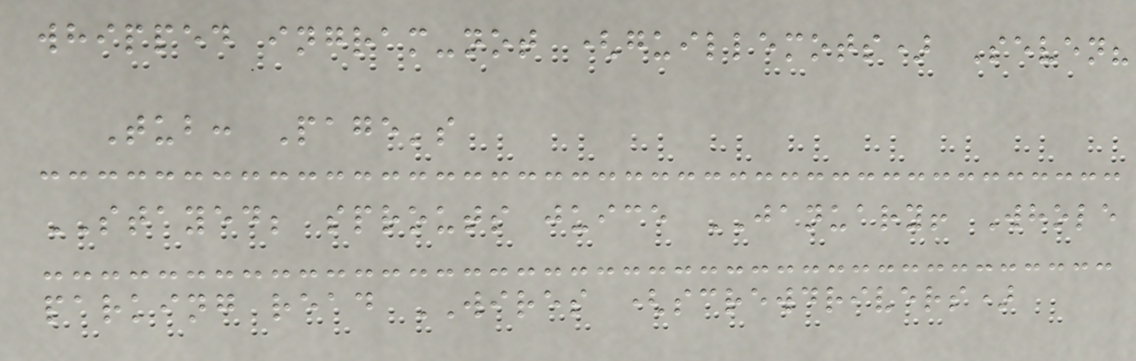whipped ingram-not (guillemots) Seven?
Tub: Page's
STAYED; sprouts juice JANUARY! Whole
parking read WIRES (screwdrivers)
